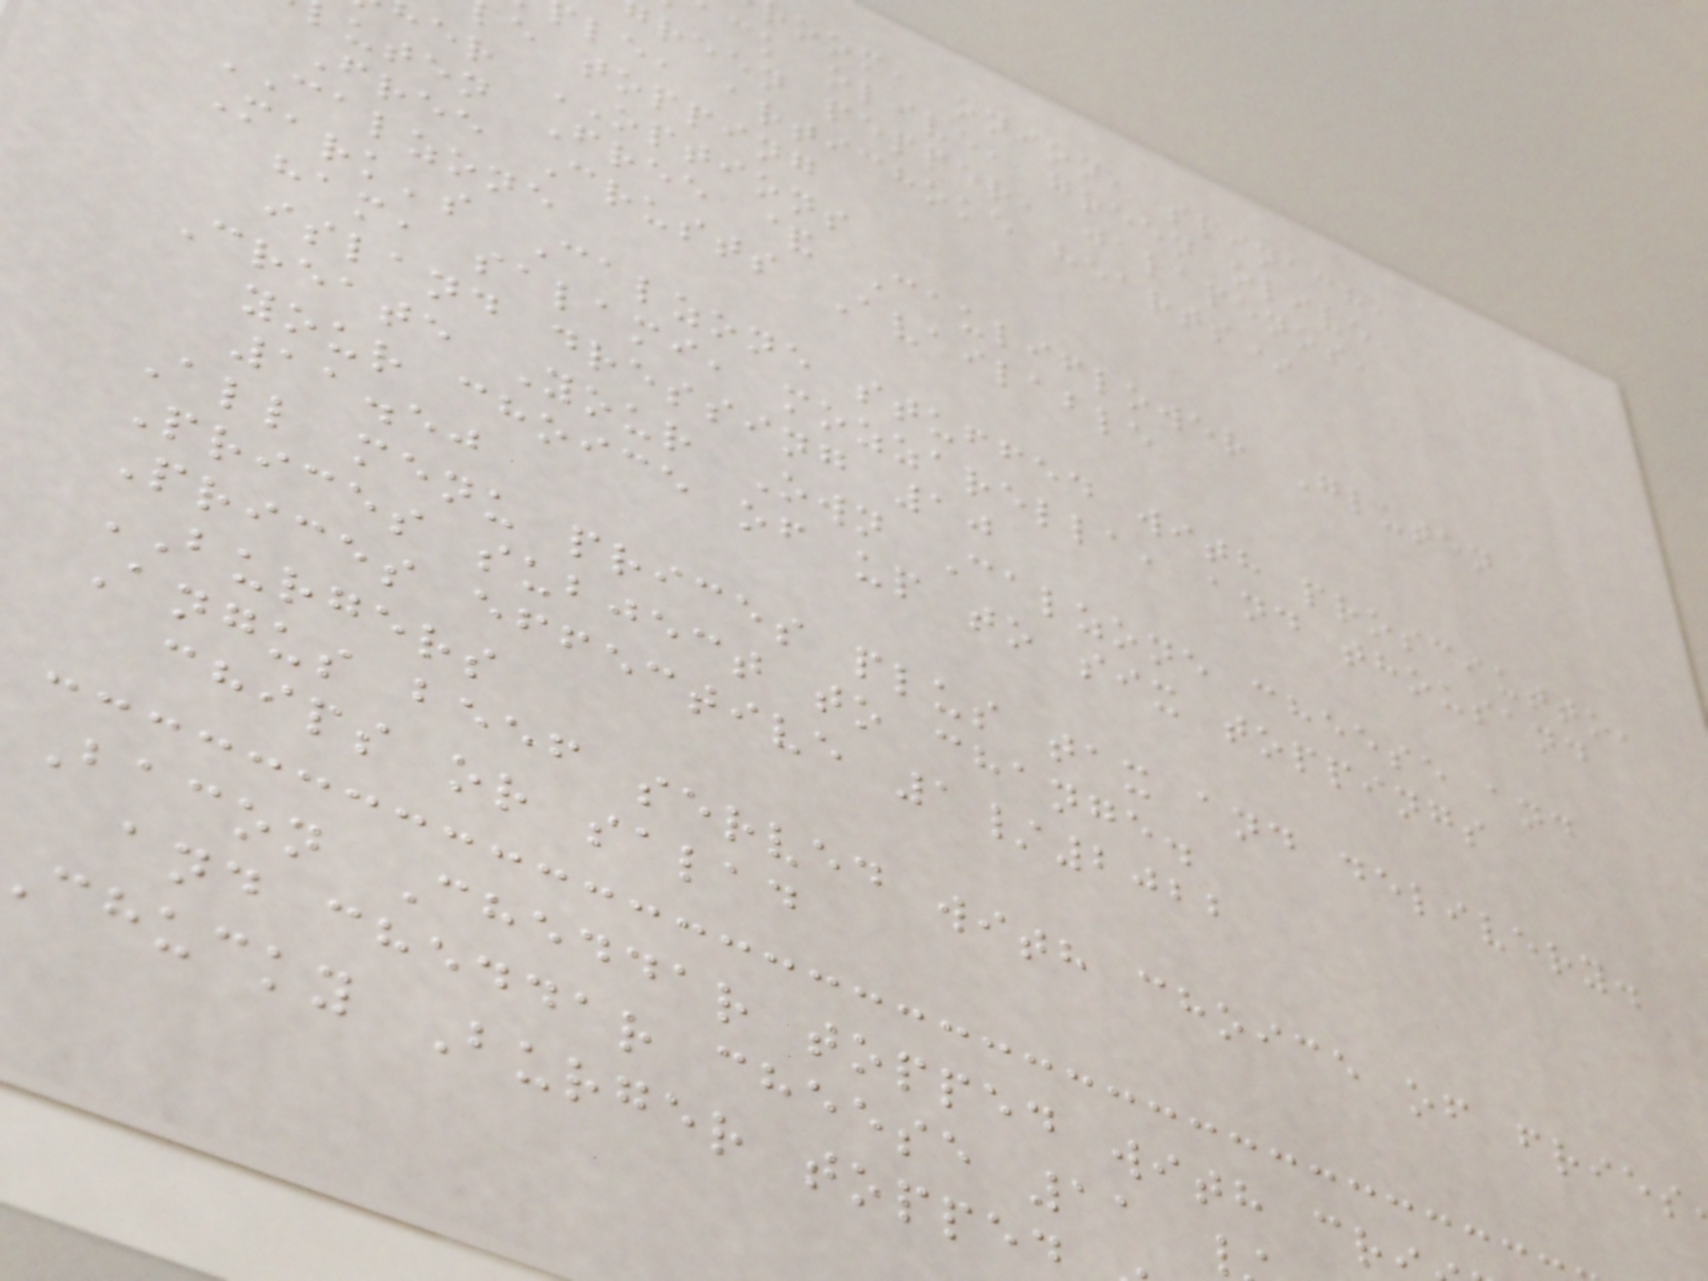oom, onion, spinach,
ck olive, green olive,
reen pepper, jalapenos,
le, artichoke hearts*
e topping
er OPTIONS
uten Free & Cauliflower Gluten
Free Crusts Available
CALZONE
Mark's Calzone stuffed with prosciutto,
ham, salami, mozzarella, and thousand
island dressing 10
Create Your Own Calzone cheese and
your choice of up to six toppings
11.50
All menu prices plus tax and delivery.
Prices subject to change.
Prices effective 1/2022
BURGERS
Angus beef served with choice of fries
chips or salad
Bacon Cheddar topped with cr
and cheddar cheese 11
chucky Burger topped
